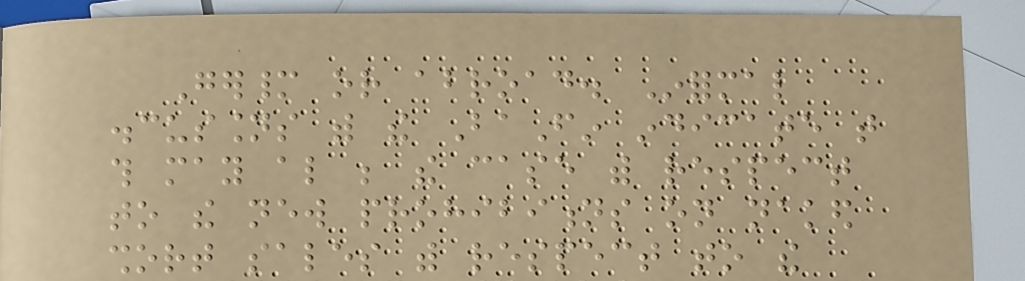Germany or abroad. Informal
discussions with the BaFin indicate that
this may also be the case with respect
to the new prohibitions on naked
short sales with respect to the
